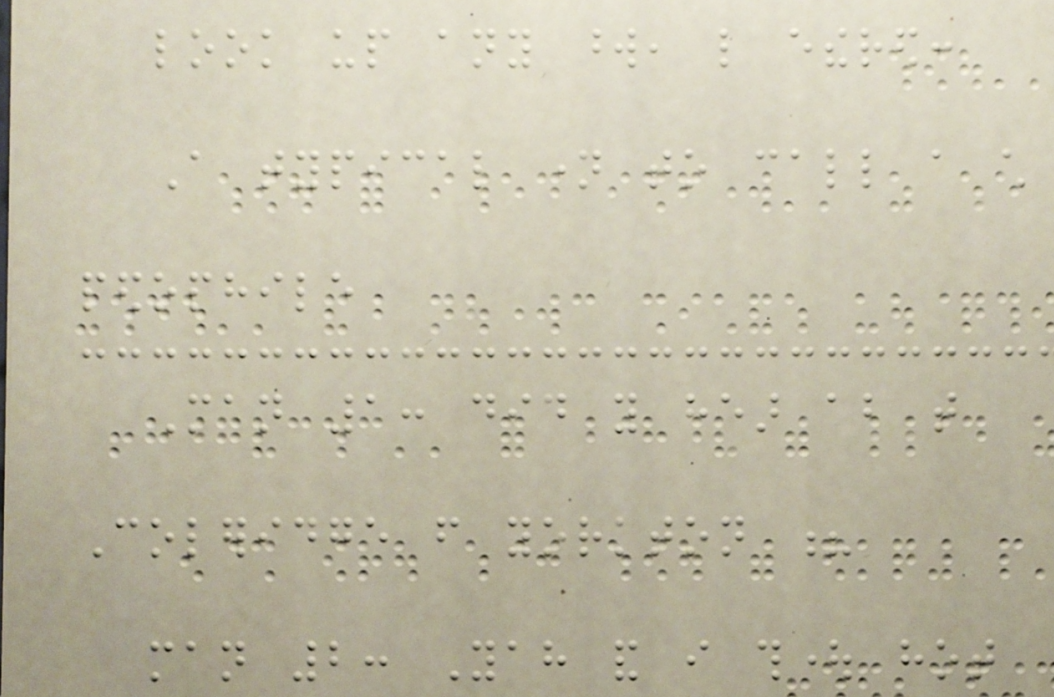look up any word, like ethered:
A typical name to call a child
pedophile
Man 1: did you hear about that
Coleridge from yorkton ?
man 2: Yah and i thought hot
